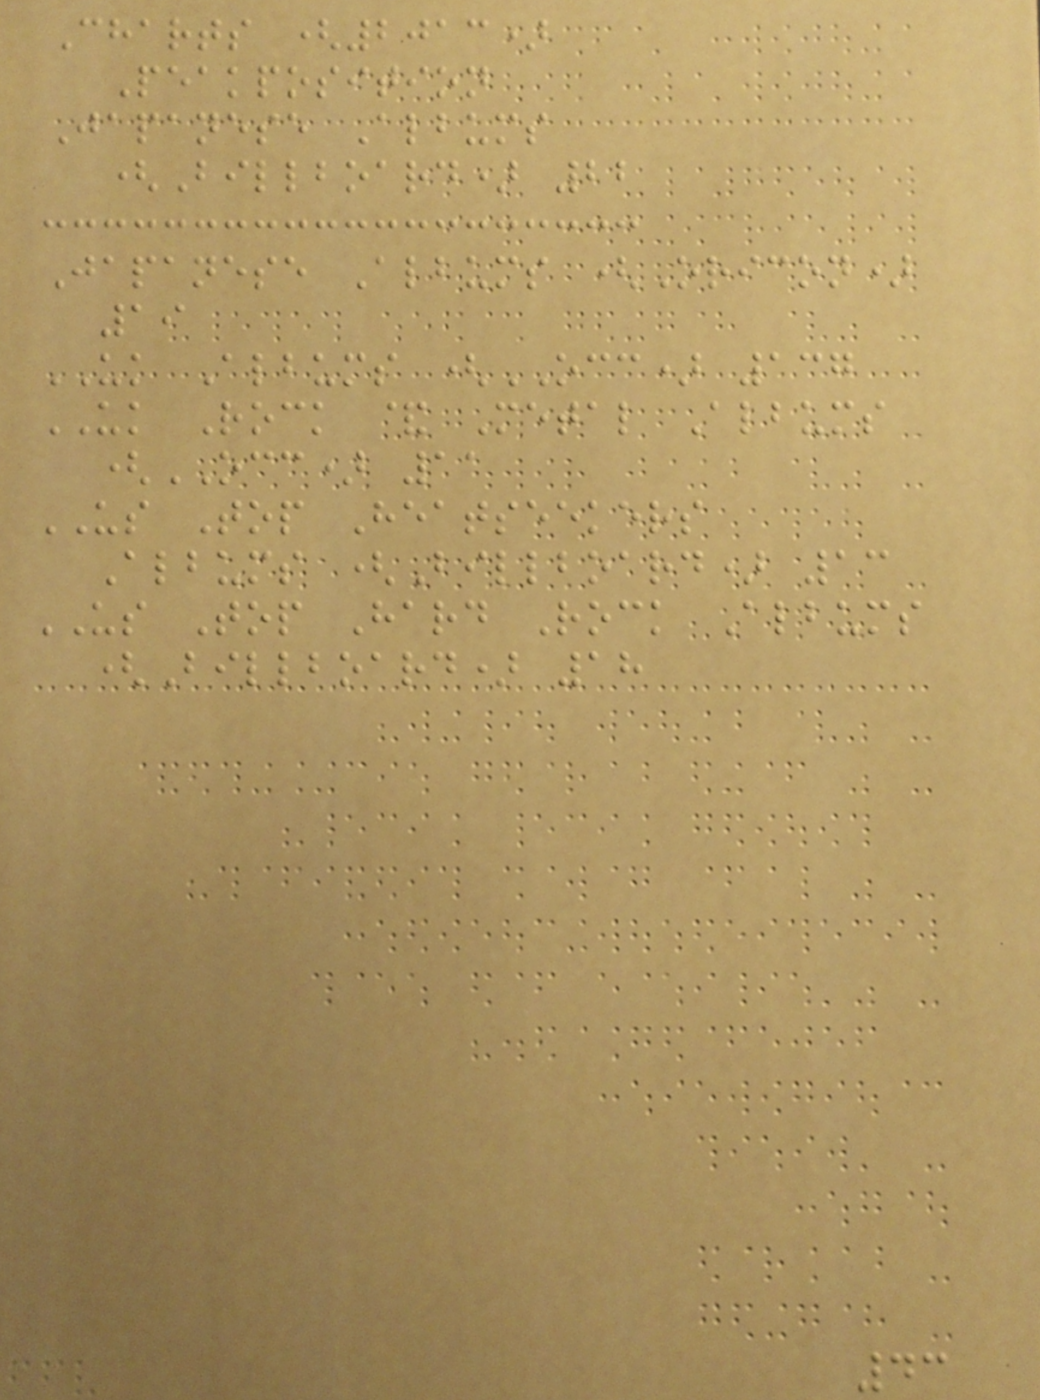Charts (2013)
Peakposition
Japanese Albums
(Billboard) 22
Japanese Albums (Oricon)
19
UK Albums (OCC) 137
UK Rock & Metal Albums
(OCC) 11
US Top Heatseekers
Albums (Billboard) 13
US Top Hard Rock Albums
(Billboard) 18
43
